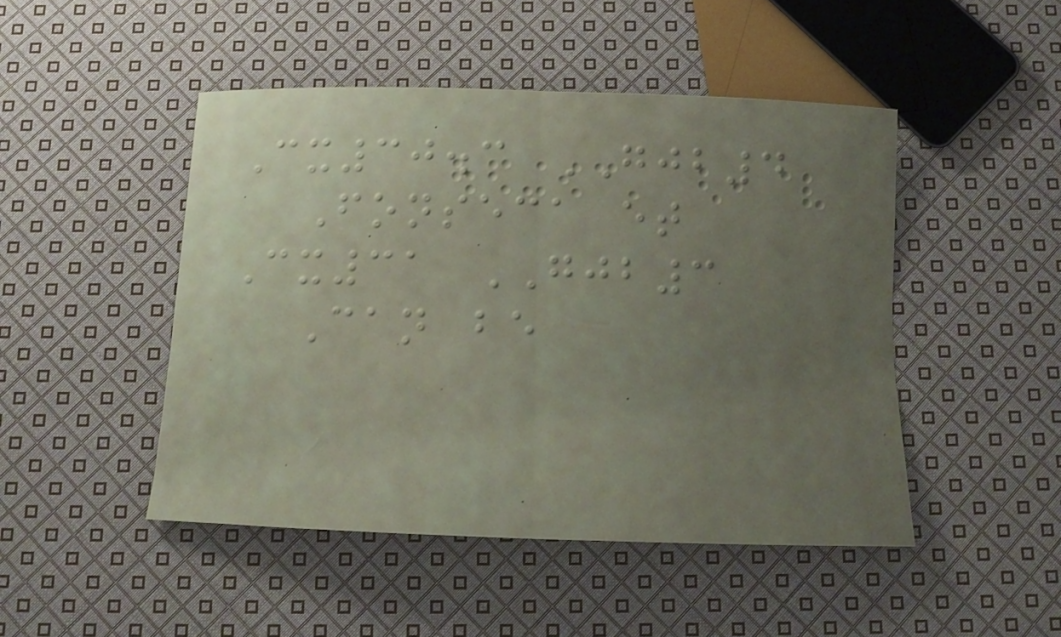Cx30.3 GJB4
Fonseca et
Cx31 GJB3
Can be
